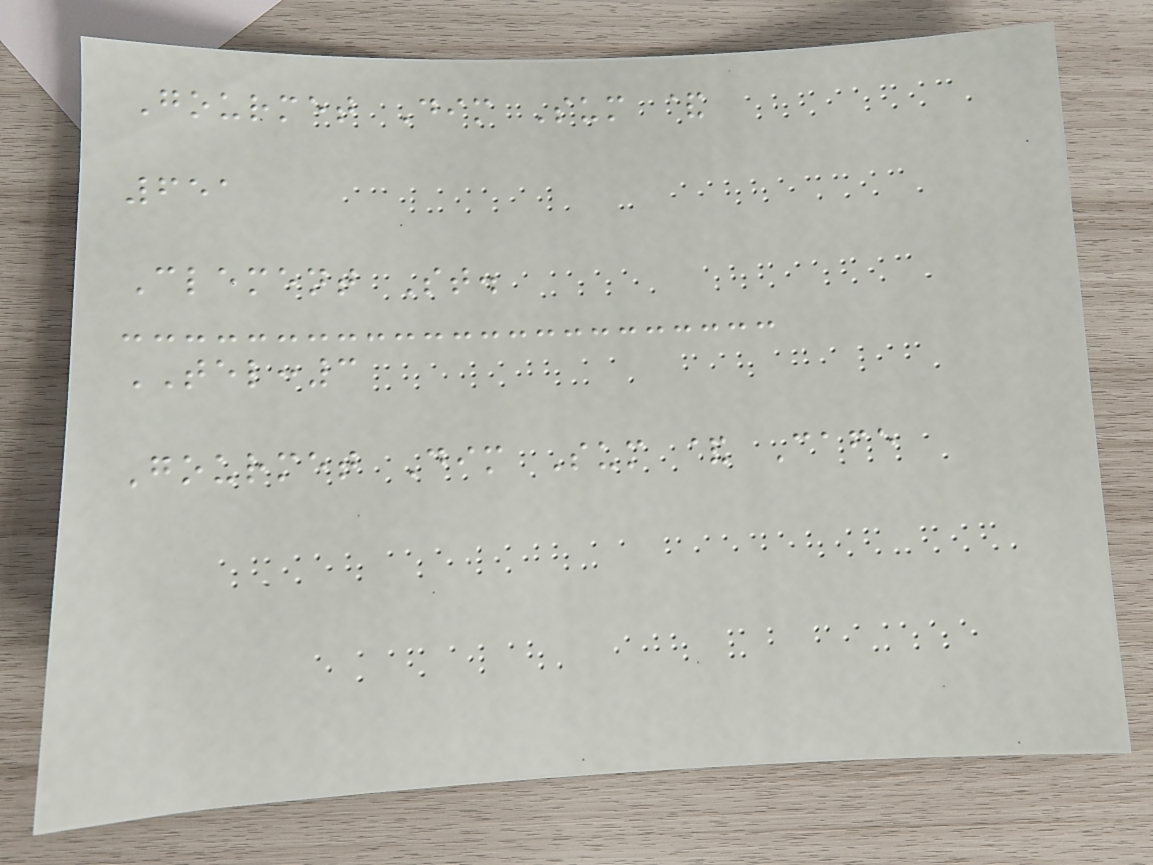Gourmet Dim Sum &
651
Clement St.
TEL:3
Gourmet Dim Sum & Cafe
